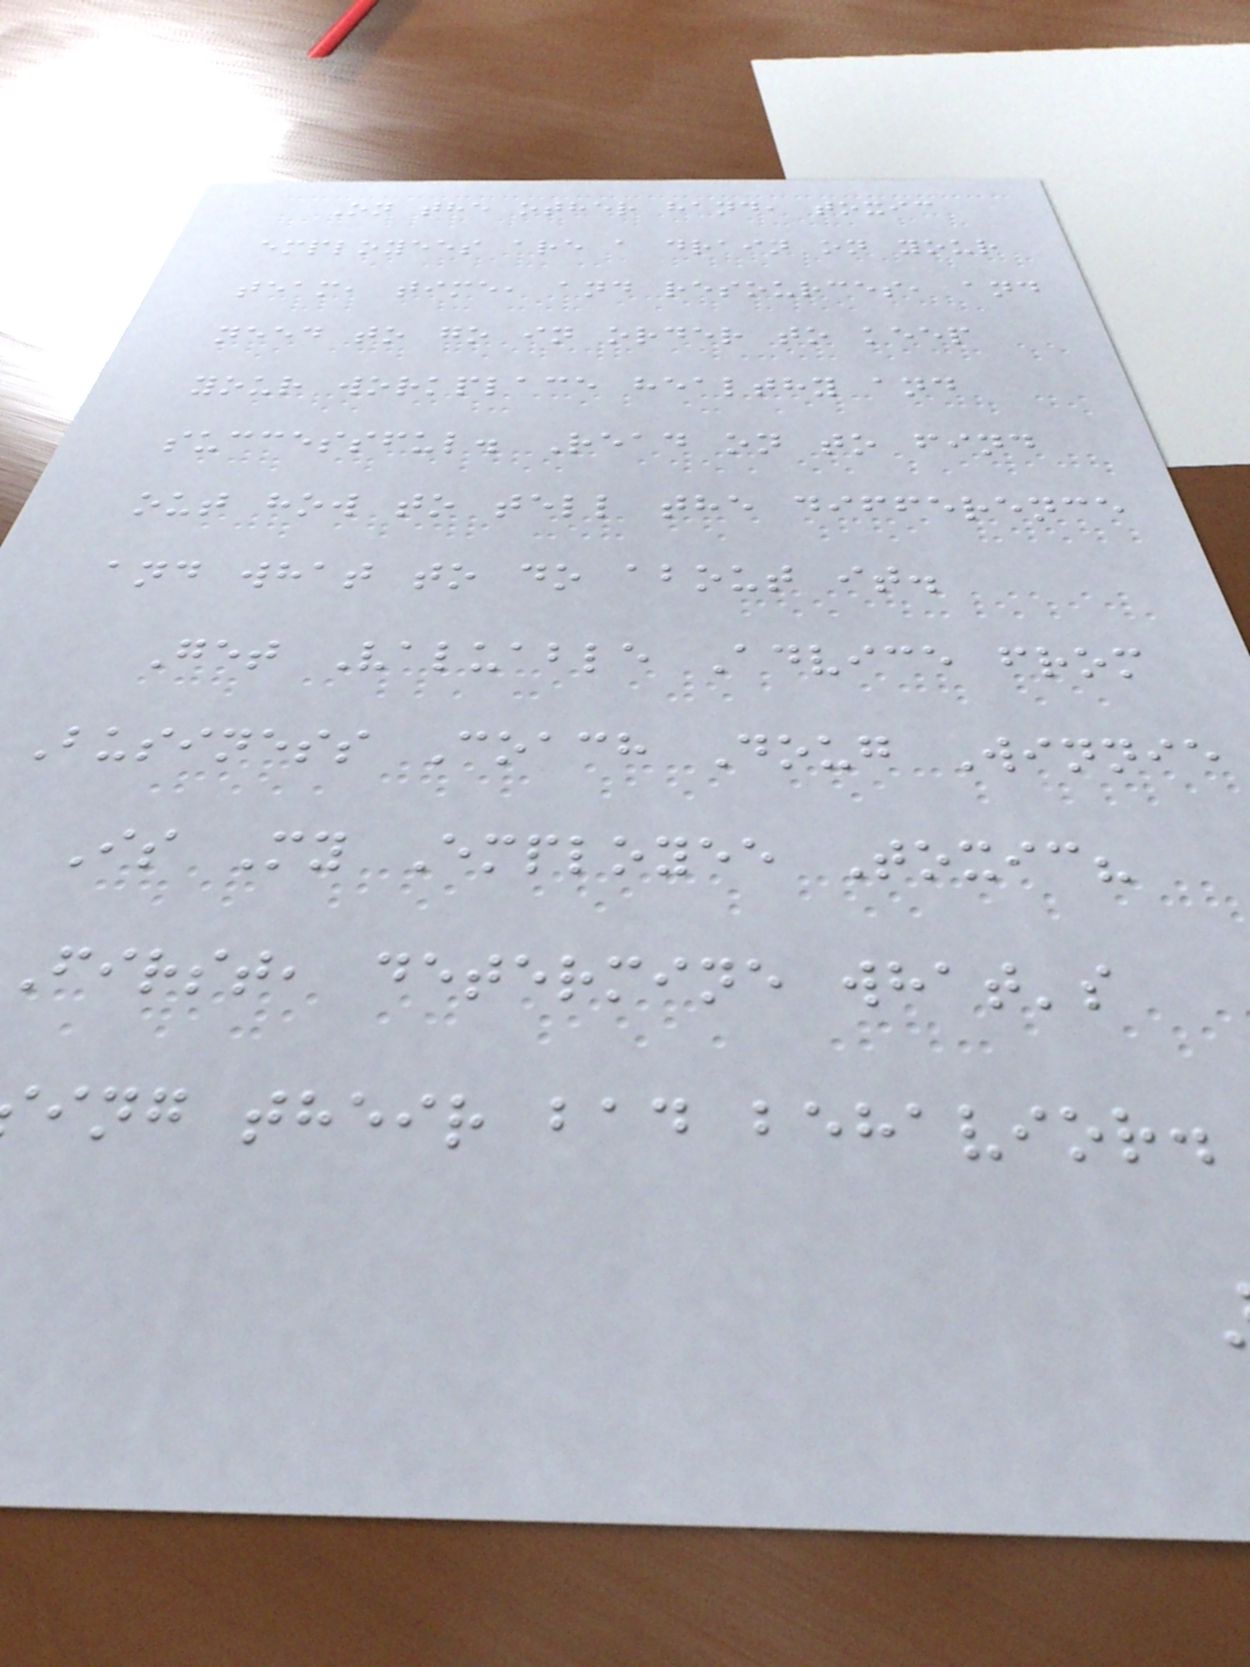On the other hand, toxic
employees are a drain on your
team, time, and resources, and
need to go in order to keep
your workplace healthy and
successful. Read on to find
out how to tell the difference
and what to do about it.
Get Valuable Advice from
Business Coach Doug Winnie
Is My Employee Toxic?
first, determine what's
ing their bad behavior.
